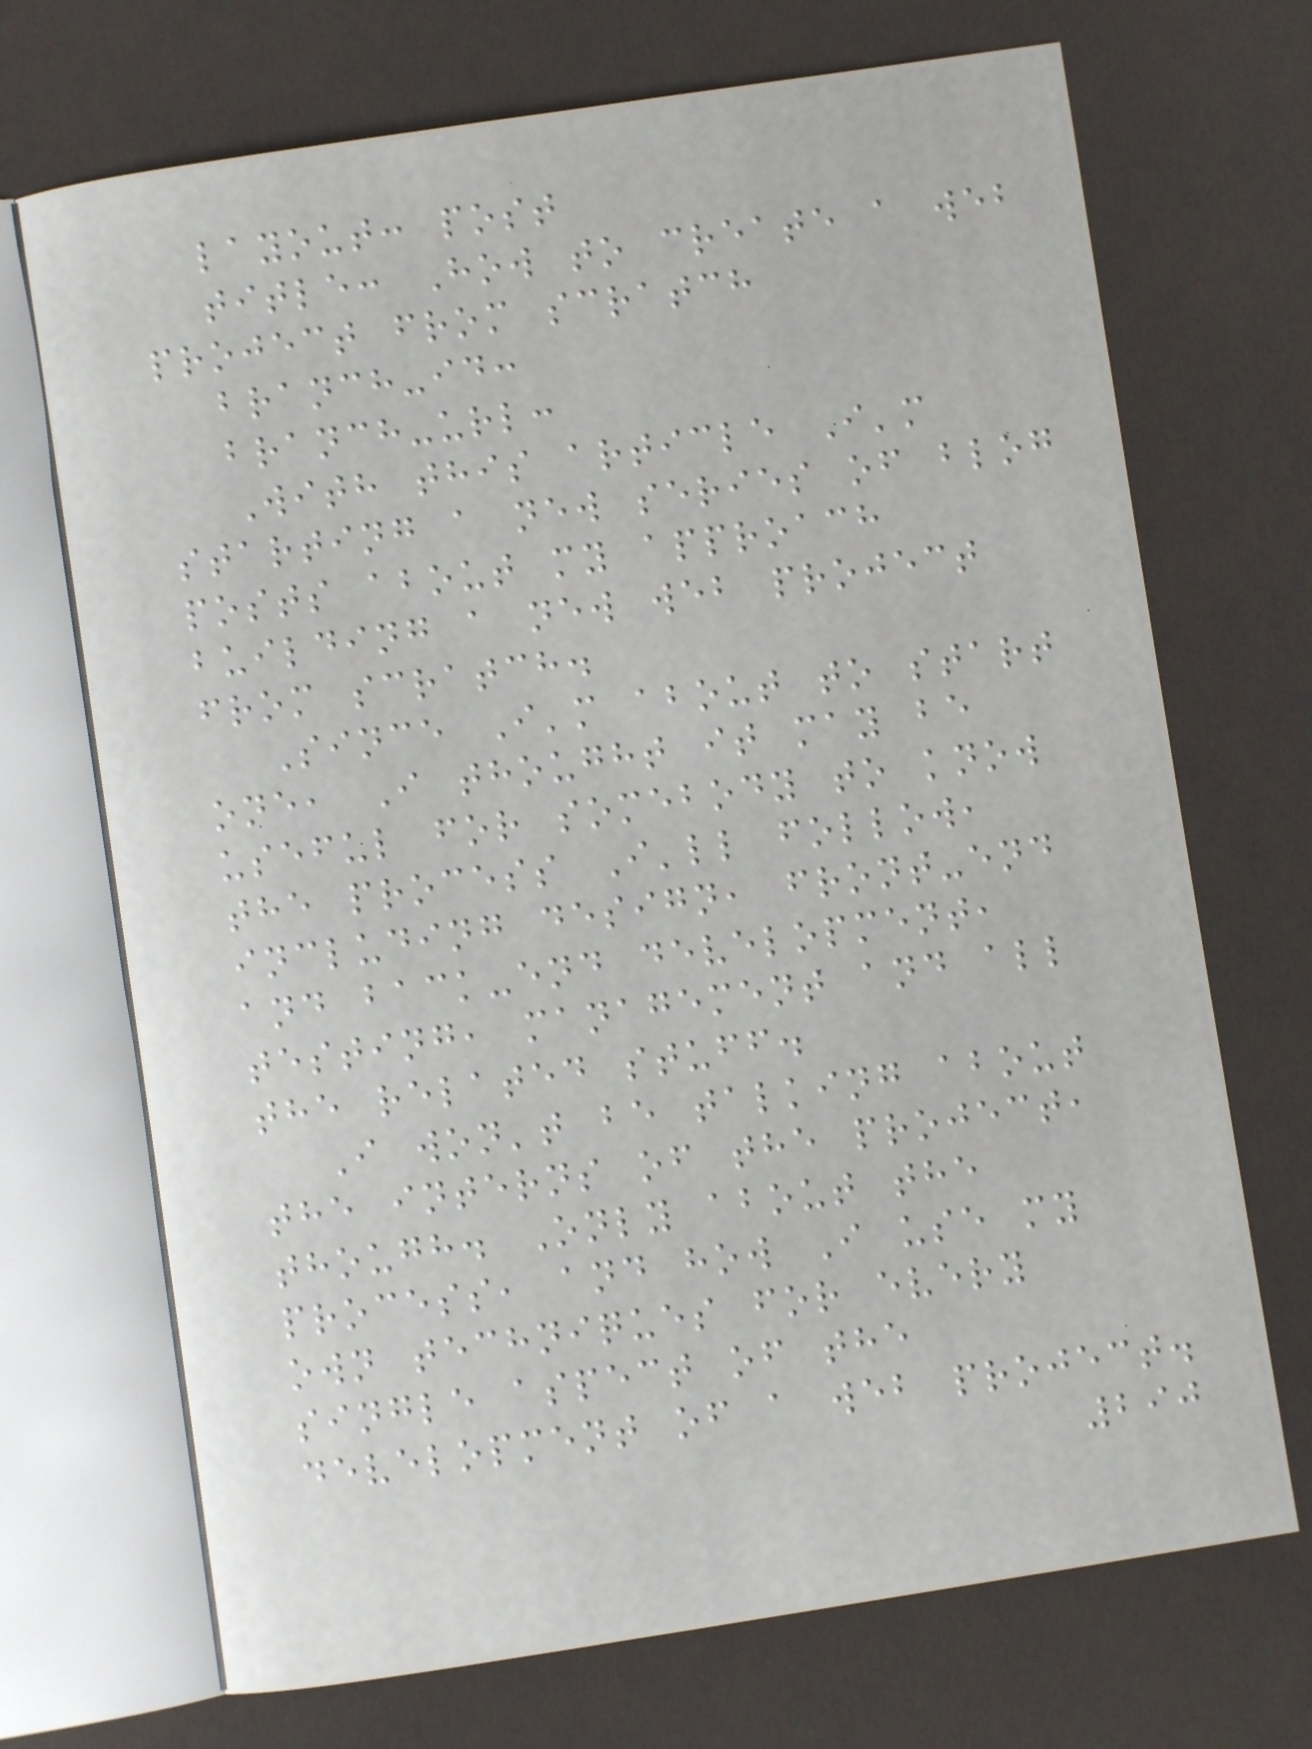layout: post
title: How to create a web
project from scratch
branch-id:
branch-url:
With this article I'm
starting a new series of blog
posts about my approach
building a new web project
from scratch.
Since I'm about to start
one, I thought it may be
useful for somebody to know
the process I'll follow,
including design, front-end
and back-end development,
testing, management and all
the related stuff.
I won't be talking about
the interns of the project,
though. Only about the
process, and how I use my
own techniques for every
single aspect of the
development of a web project.
290
